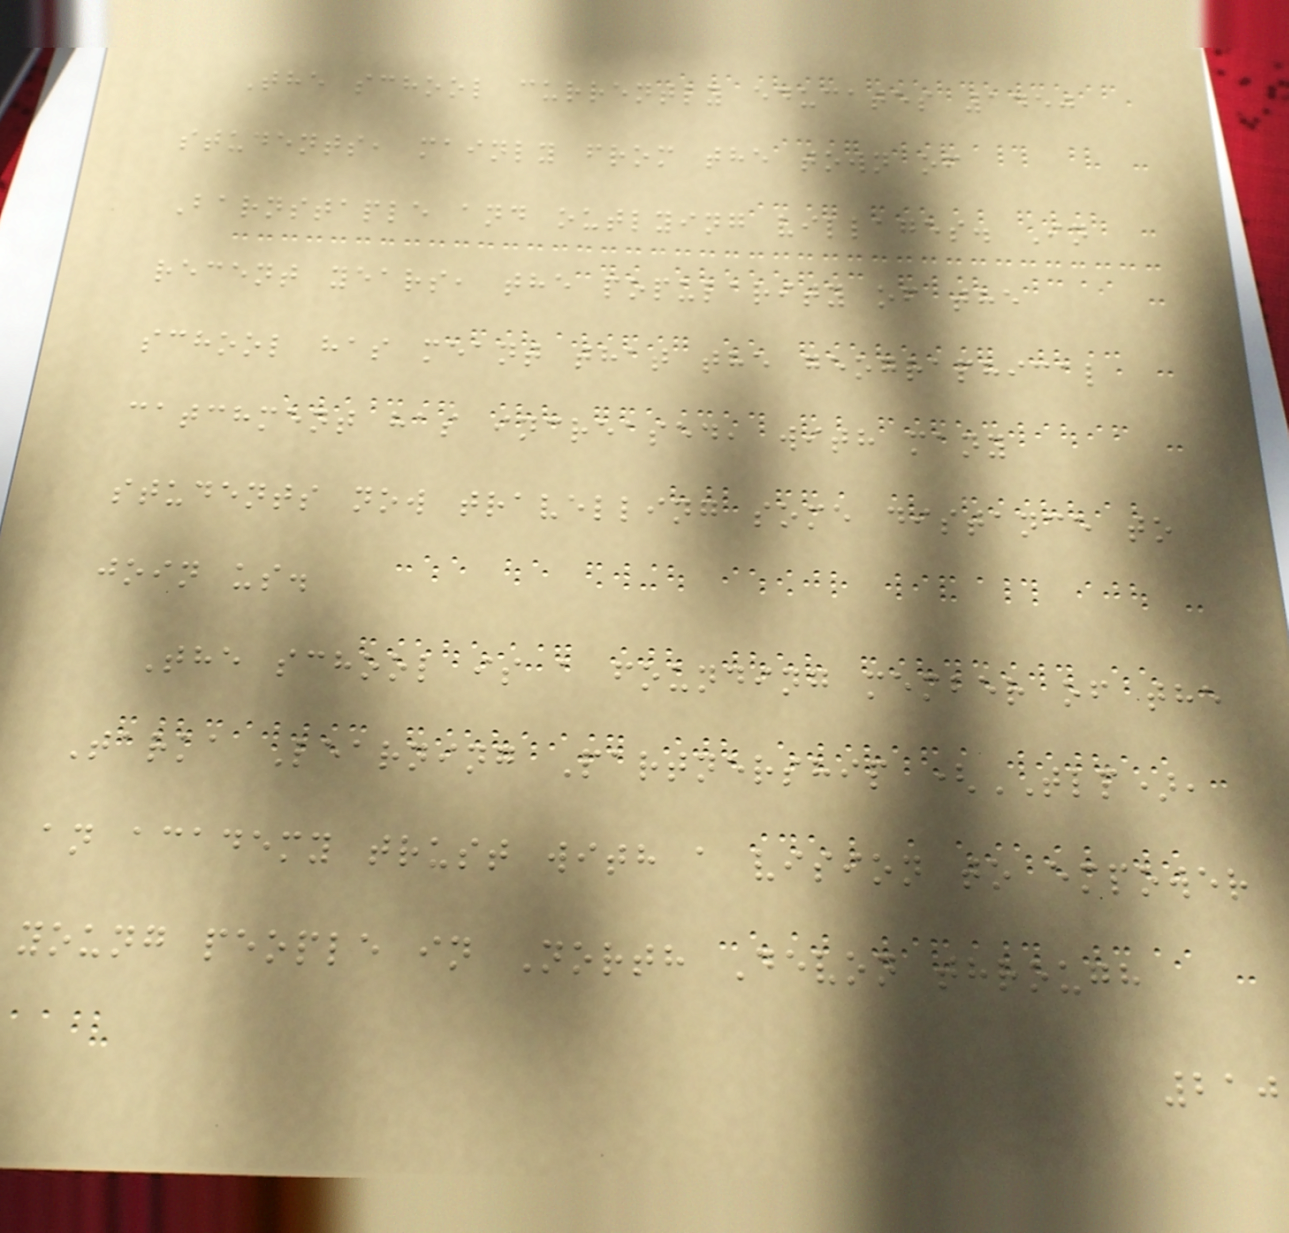The school currently educates 1450
students, mainly from the town of
Barnstaple and outlying villages. In
recent years, the popularity of the
school has meant that the geographical
catchment has increased, with many
students now travelling some distance to
join us.
The school is a founding member of the
Tarka Learning Partnership (TLP),
an academy trust with a vision to empower
young people in North Devon through
210
